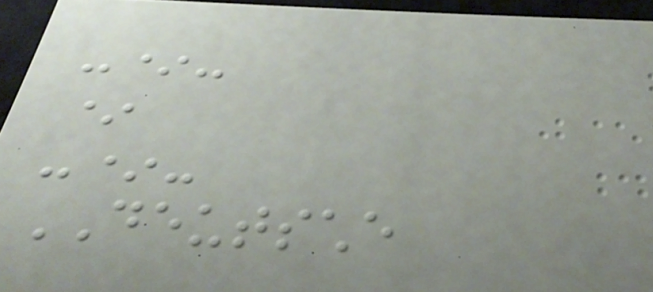-*-
*
-*-
DEUTSCHE
